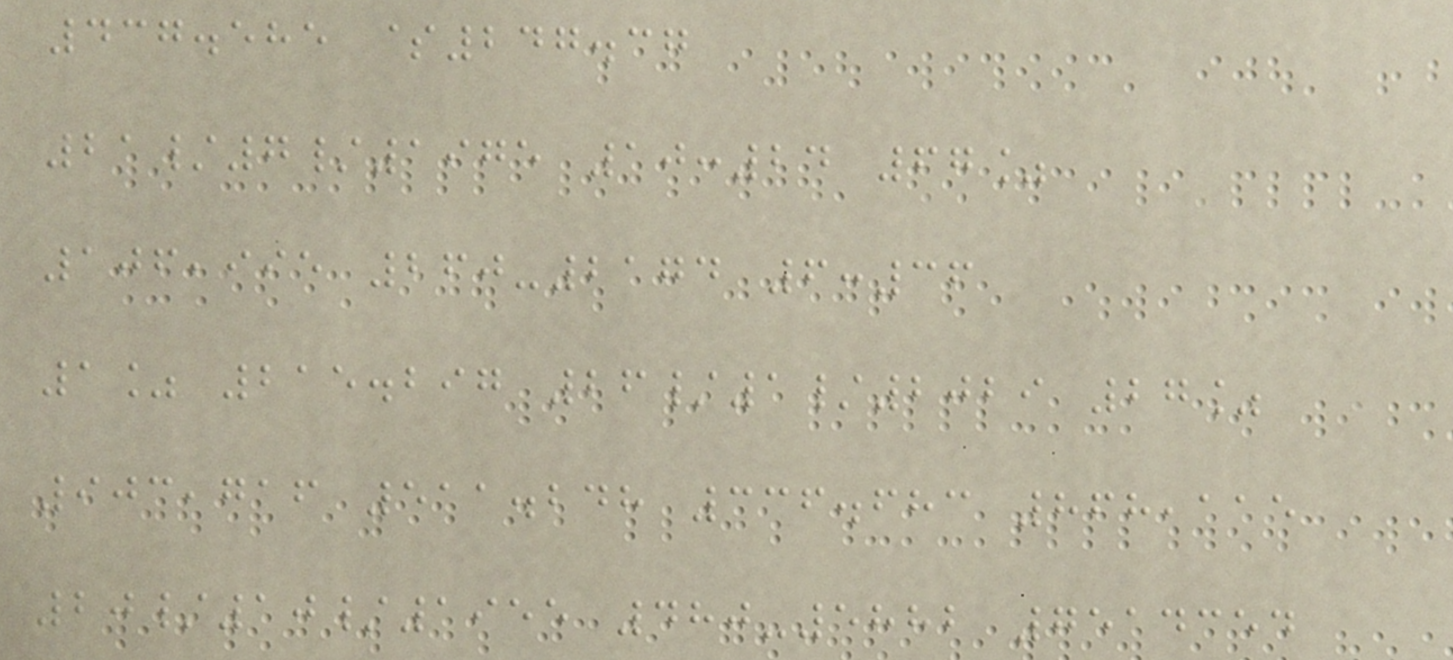437.585 $247.37
21/7/1975 10:24 67%
106,995 260-2174 6:36
1% 215.297 26/1/2029 27%
903,716 511.248 336.683 868,115
20/10/1955 480-5882 7514354
